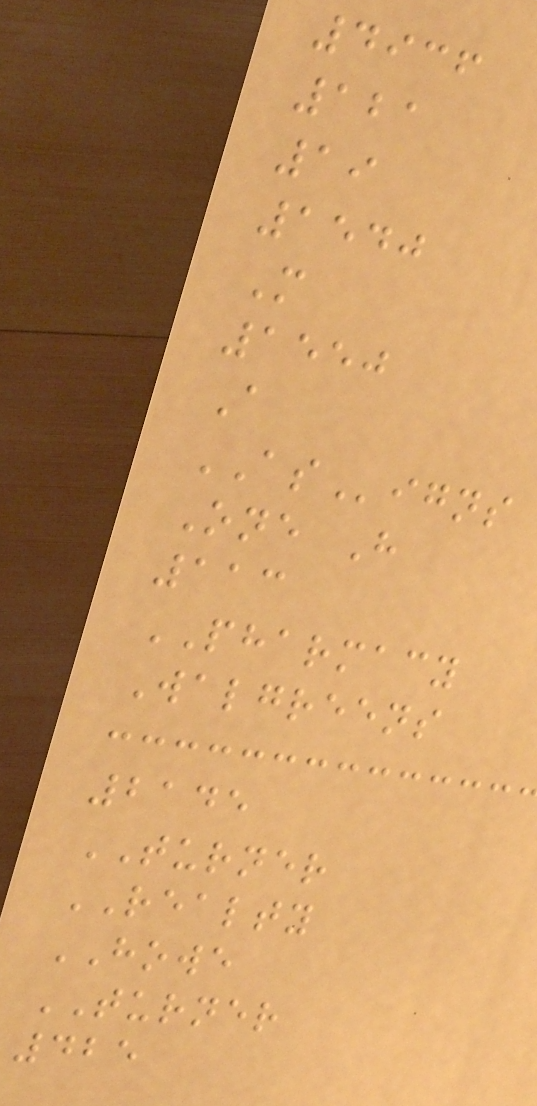4936
121
19
1540
M
1550
A
ASigns
One H
113
PHARMACY
Walgreens
2145
TURNER
REALTY
HOWE
TURNER
425
